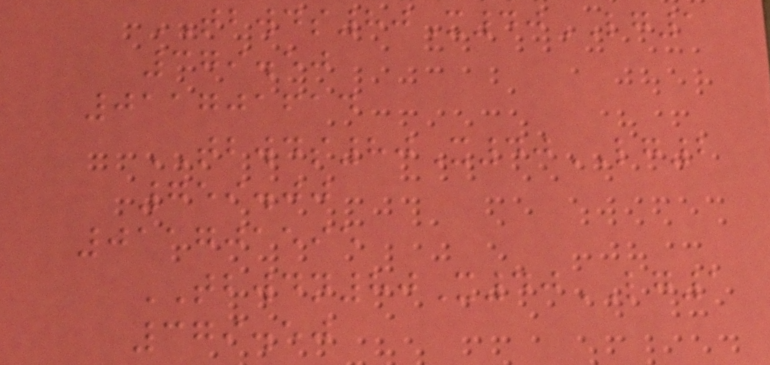TBWDS80X40LG1
379.50
011701614
TBWDS80X40LG2
759.00
011701595
TBWDN80X40LG1
379.50
